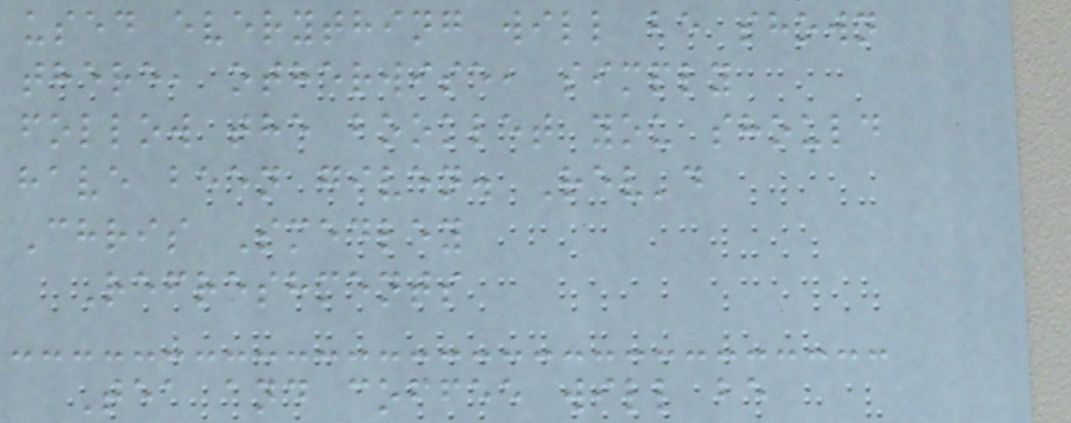used everything will be shown
there, otherwise, simply
follow the booklet you should
have been given. Rev'd
Chris Smedley
Refreshments
Tea and coffee will be
